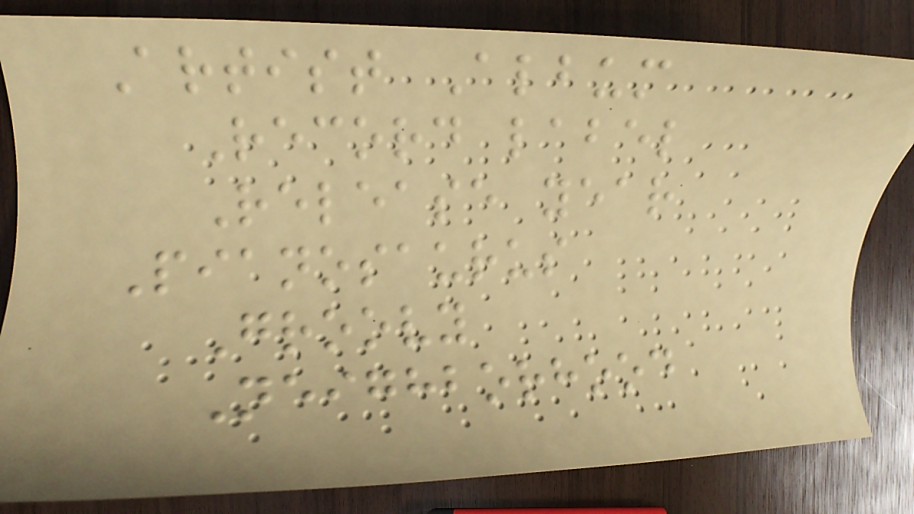Artist Album
Record label
Release year
Pianosaurus
Groovy
Neighborhood
